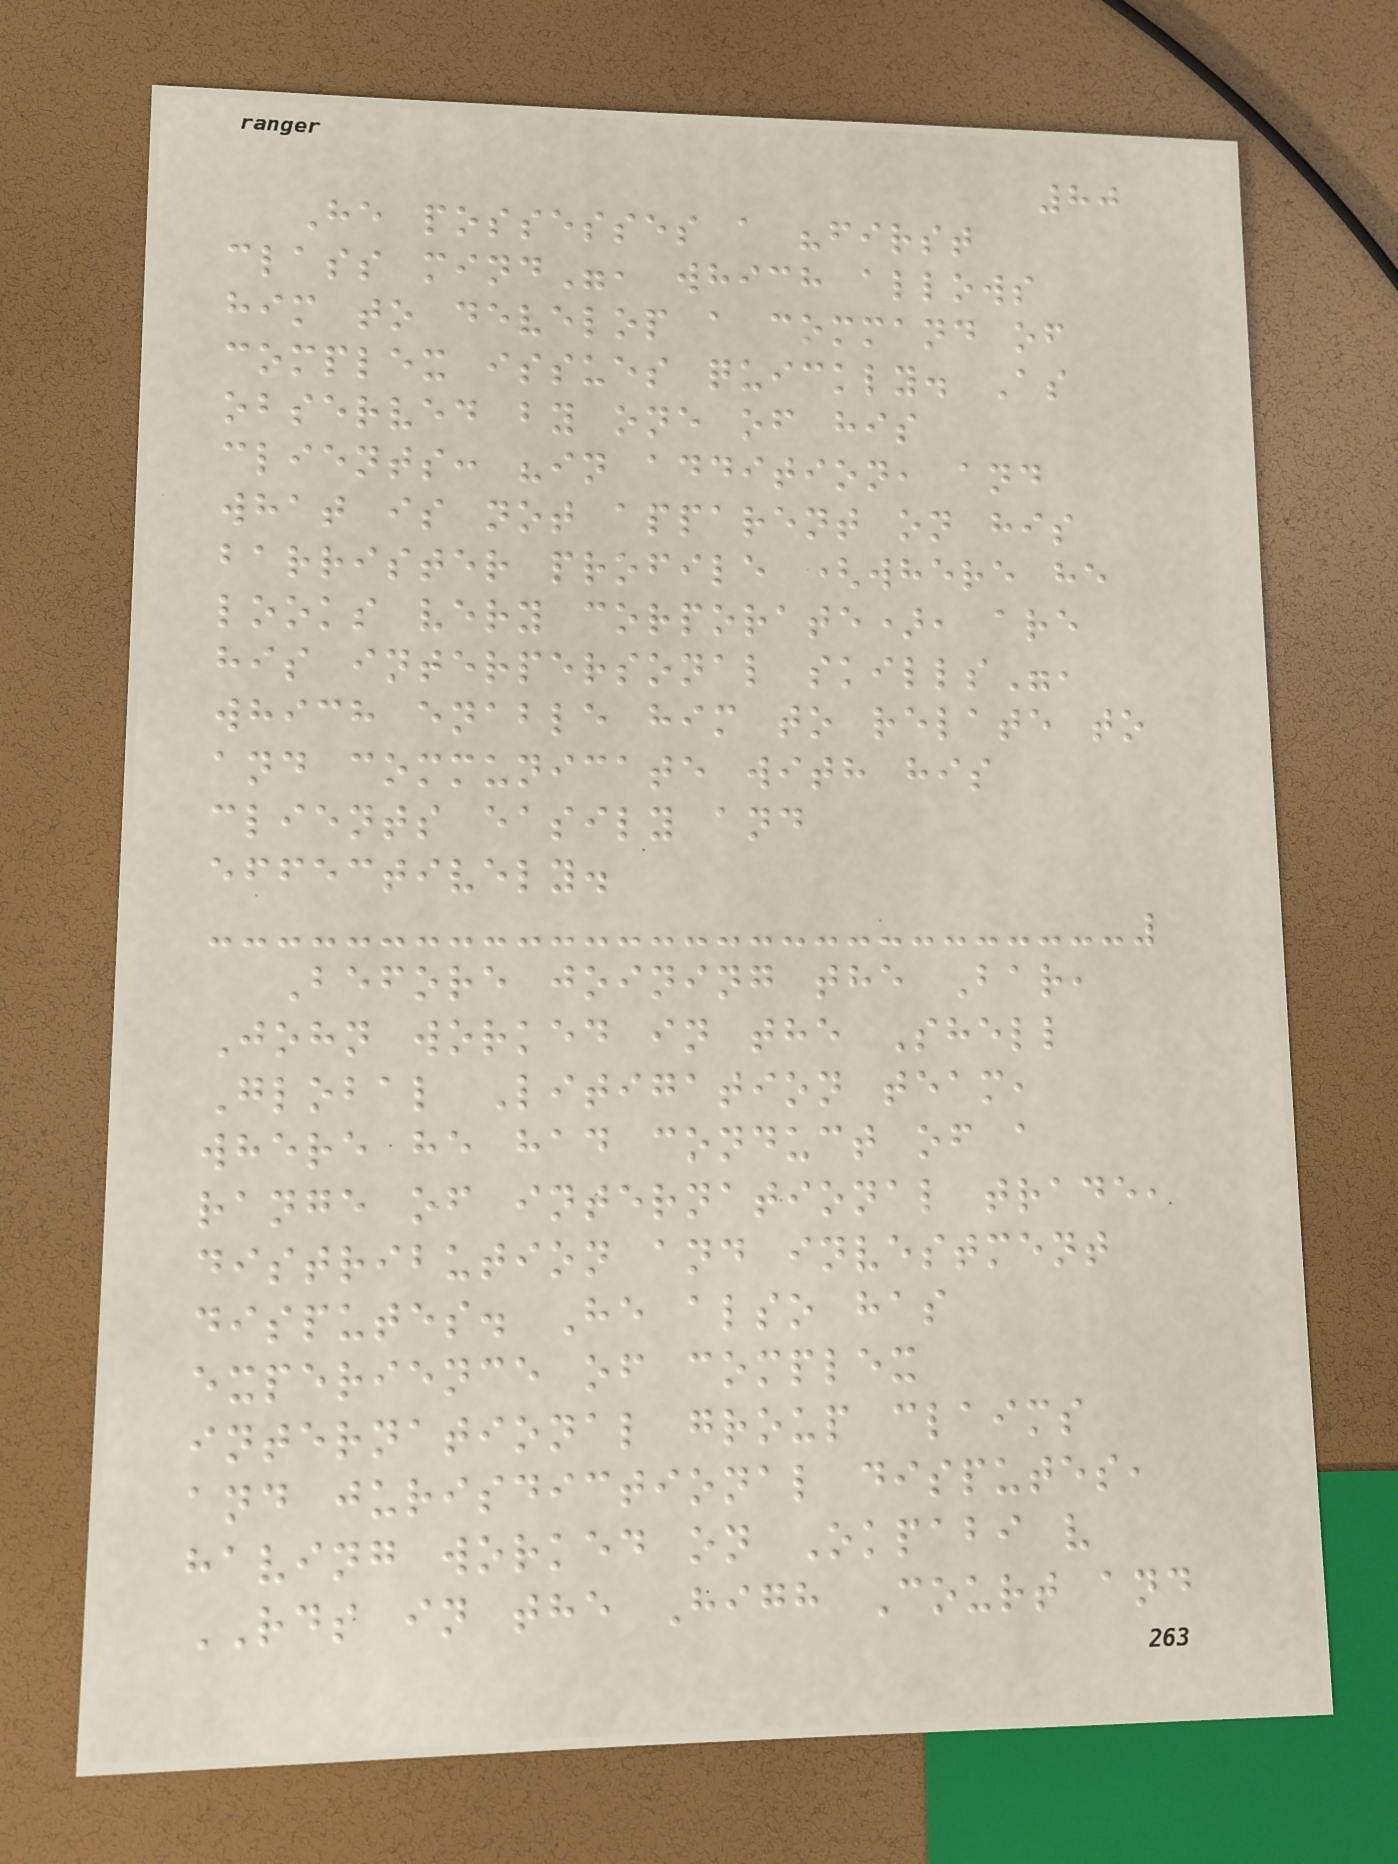80
He possesses a "first
class mind", which allows
him to develop a command of
complex issues quickly. As
observed by one of his
clients: "in addition, and
what is not apparent on his
barrister profile (where he
looks very corporate), are
his interpersonal skills",
which enable him to relate to
and communicate with his
clients easily and
effectively.
Before joining the Bar,
John worked in the Shell
Global Litigation team,
where he had conduct of a
range of international trade,
distribution and investment
disputes. He also has
experience of complex
international group claims
and jurisdictional disputes,
having worked on Okpabi v
RDS in the High Court and
